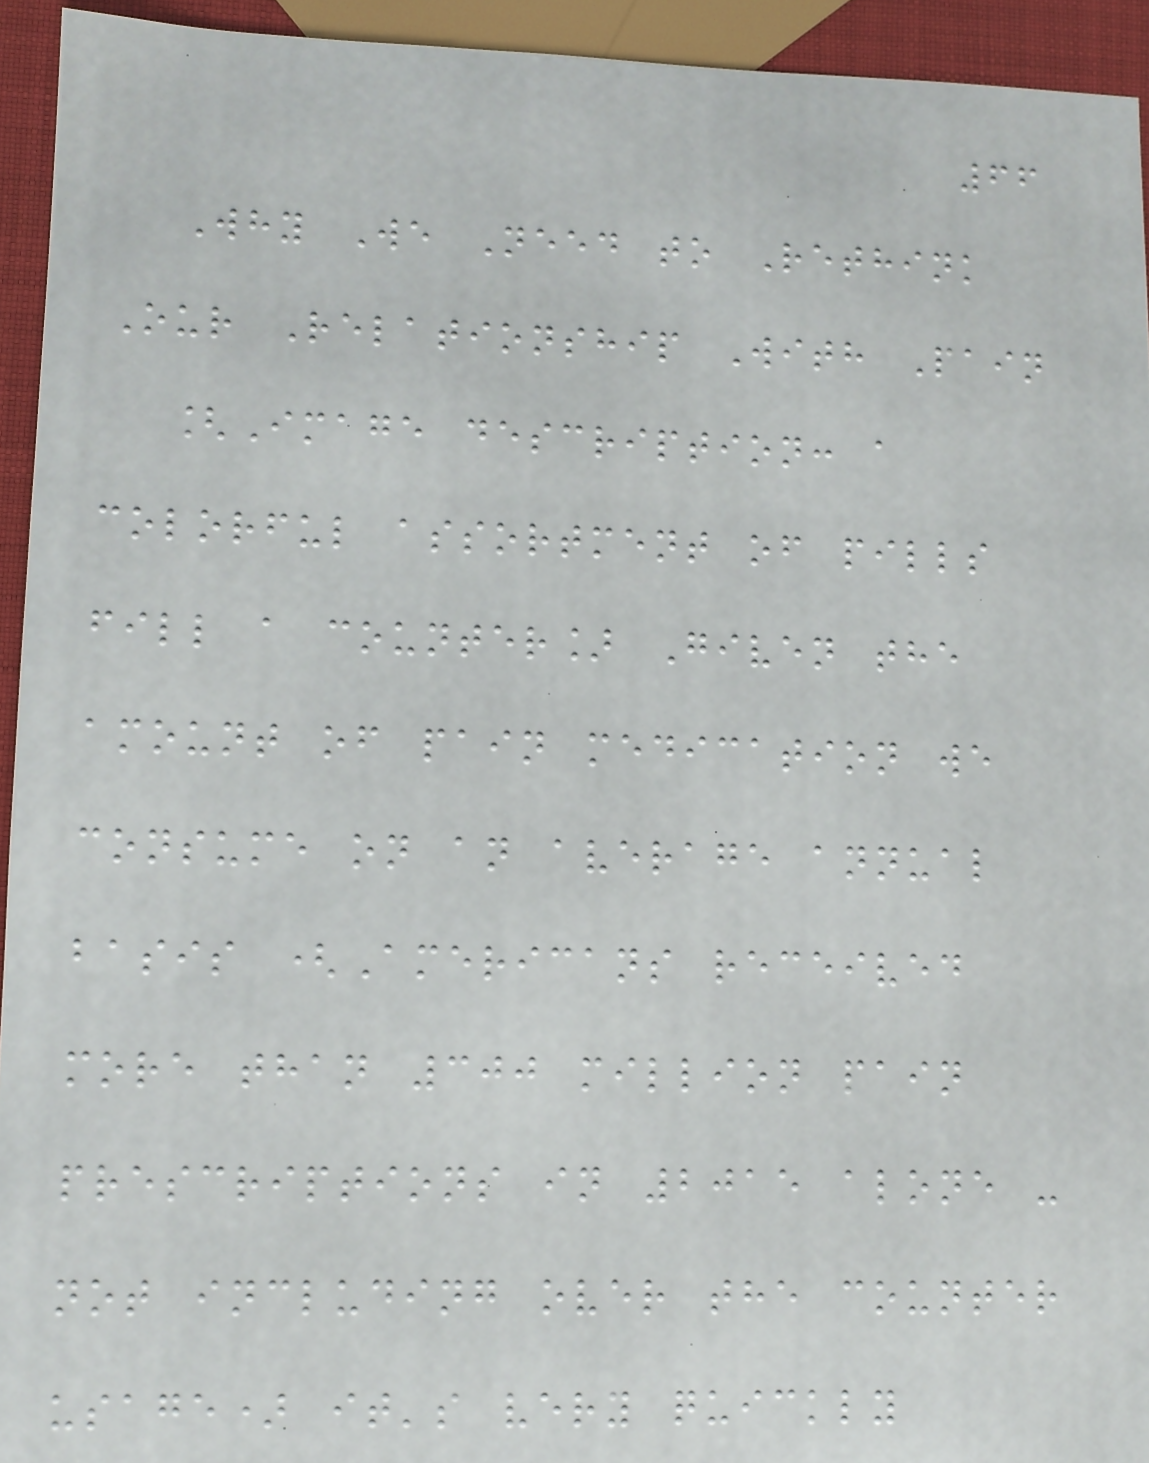66
Why We Need to Rethink
Our Relationship With Pain
[Image description: a
colorful assortment of pills
fill a counter] Given the
amount of pain medication we
consume on an average annual
basis (Americans received
more than 300 million pain
prescriptions in 2015 alone -
not including over the counter
usage) it's very quickly
